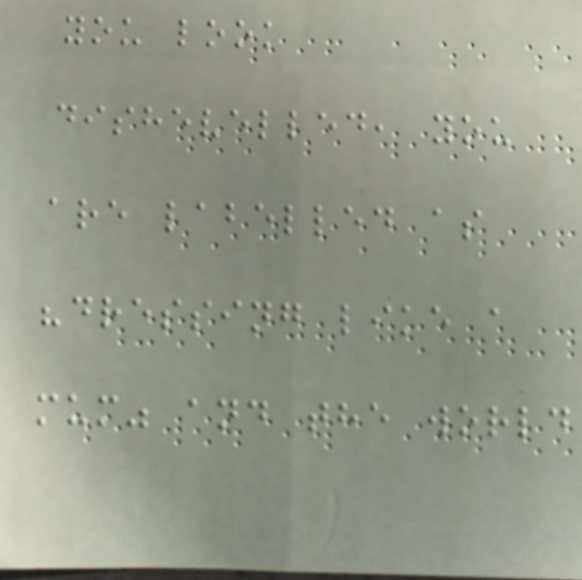you look
dishevelled, you
are labelled as
"dressing like a
mum" and the world
